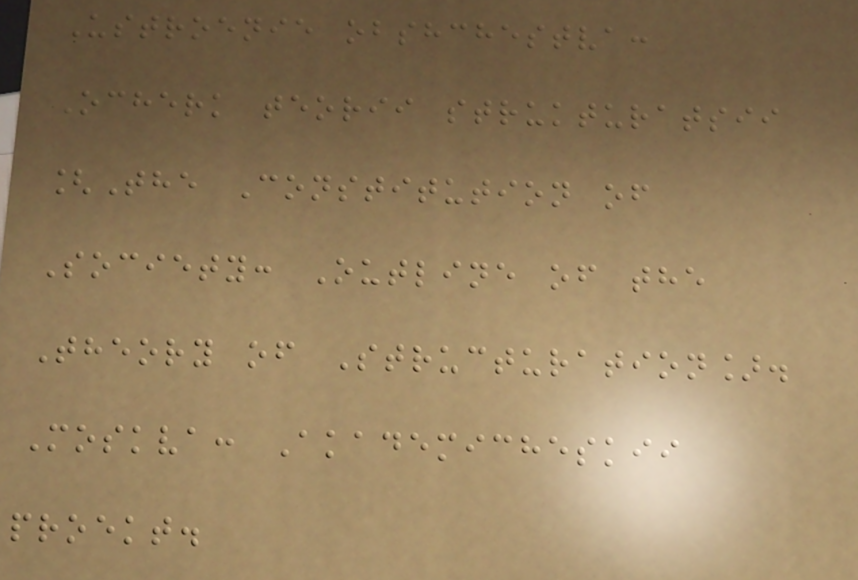Ustroenie obshchestva:
Ocherk teorii strukturatsii
[The Constitution of
Society: Outline of the
Theory of Structuration].
Moskva: Akademicheskii
proekt.
